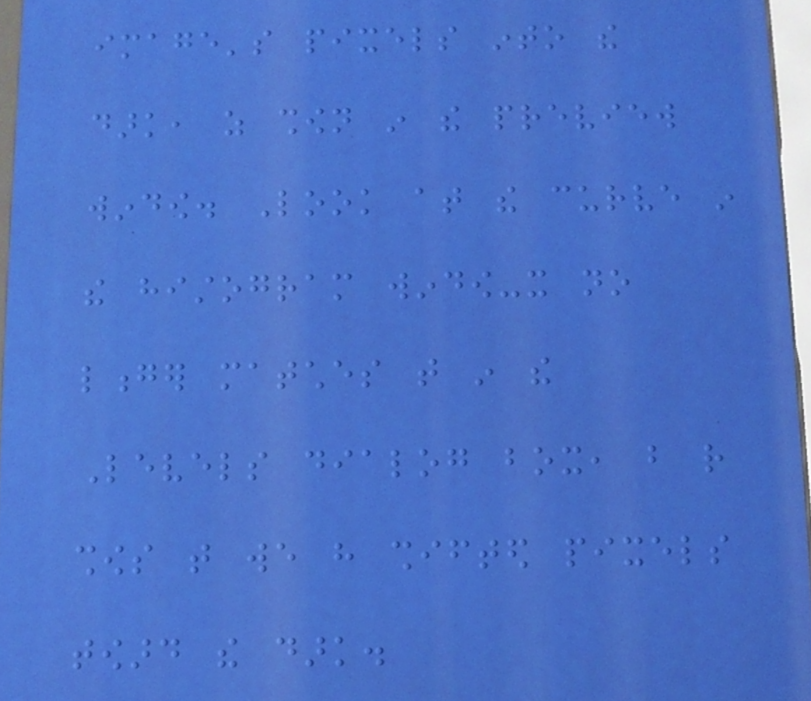image's pixels into the
dark, as shown in the preview
window. Look at the curve in
the histogram window-it no
longer matches that in the
Levels dialog box, but rather
shows that we have shifted pixels
toward the dark.
